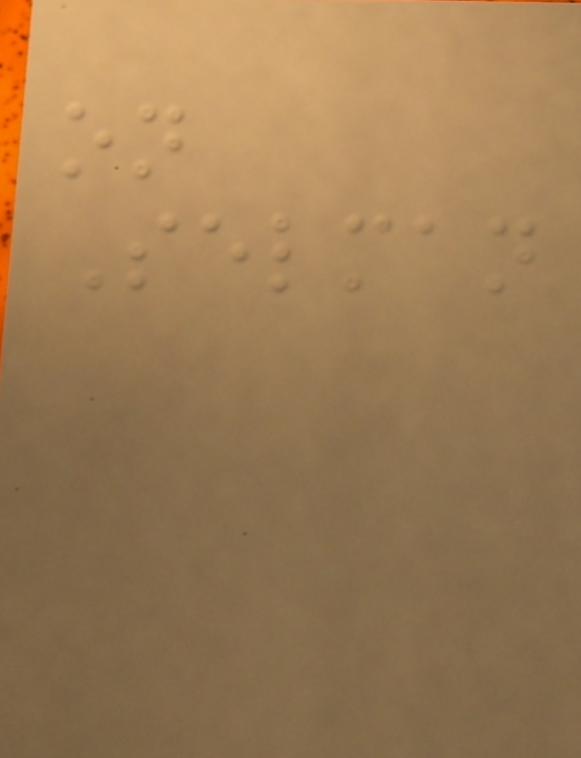on
Selman
